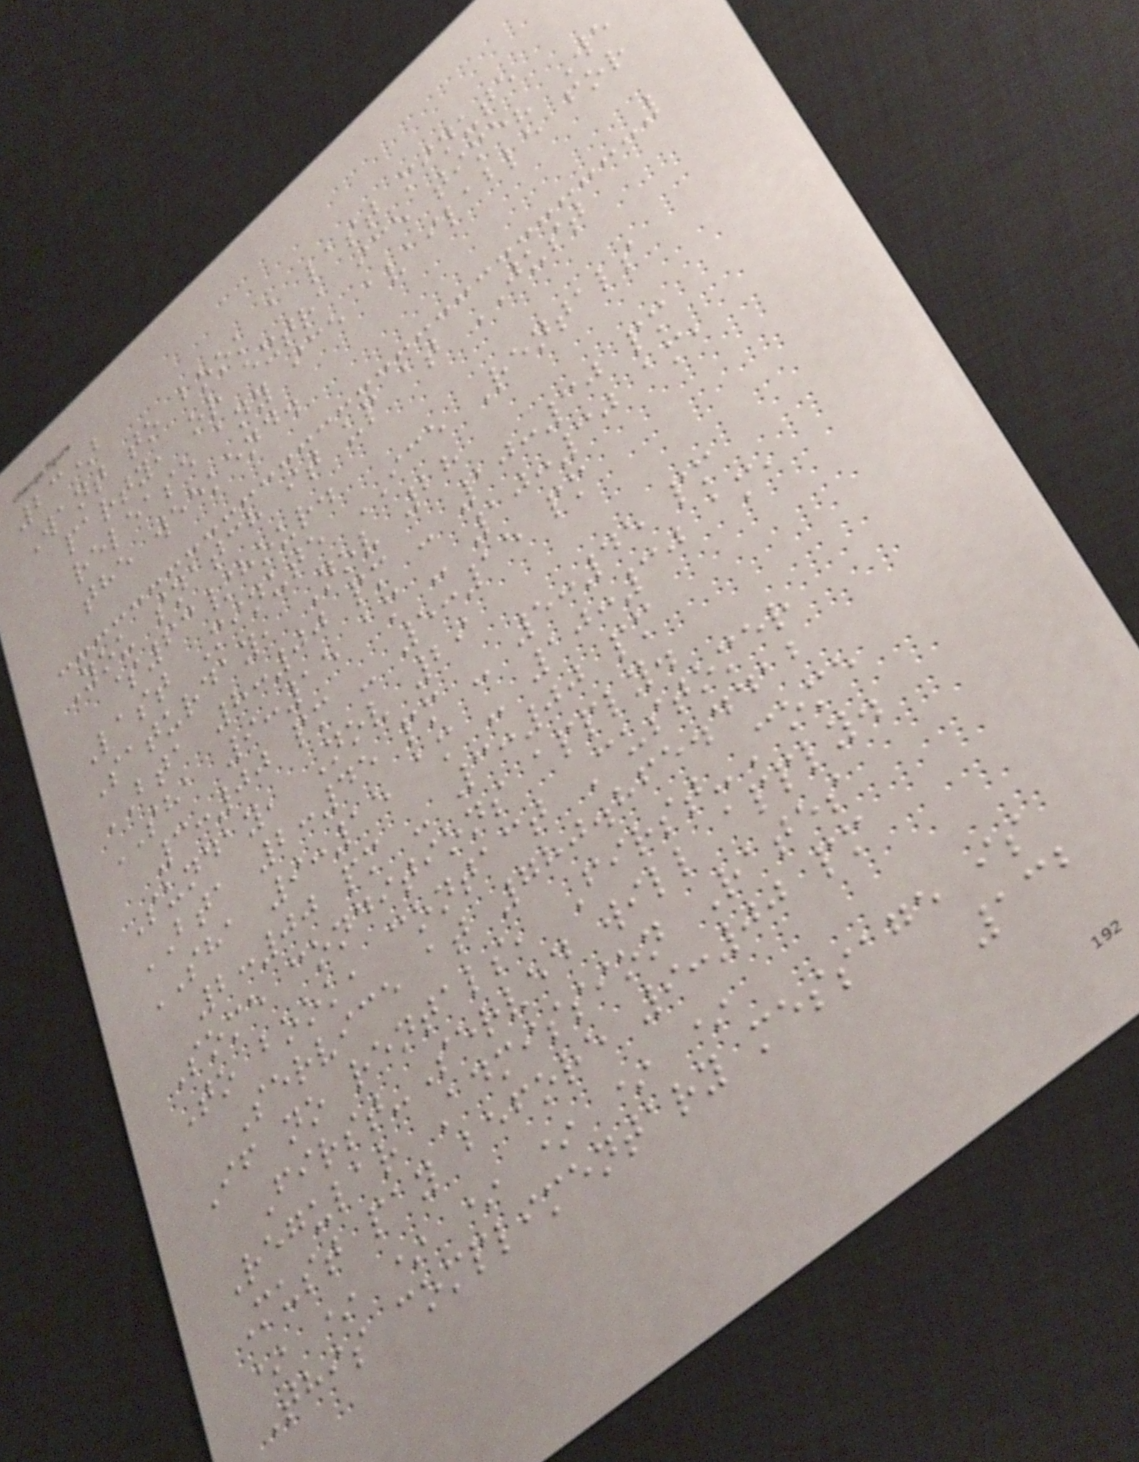23)
Want to book a last minute
party, or extra ice time? We
release any ice available for
the weekend.
You snatch it up at JUST
$63/hour.
Last Minute ICE Rentals
Saturday, Nov 28
BTA 8:00 pm - 10:30 pm
SHA 9:15 am - 10:30 am,
3:00 pm - 5:15 pm
Sunday, Nov 29
BTA 2:45 pm - 5:45 pm
SHA 9:15 am - 10:30 am,
2:00 pm - 3:00 pm
Some conditions apply.
To book, contact Customer
Service at 780.865.4412
If no rentals, First-Come
First-Served will apply.
Regular Admission Rates
Must pay before 9:00 pm
* * * * * * *
This complimentary message is
132
